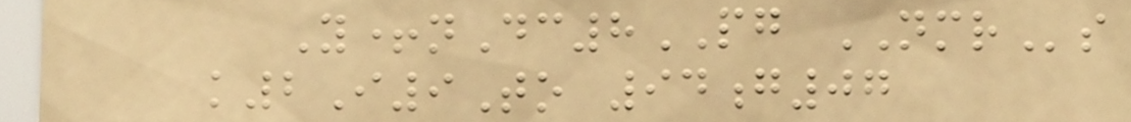Y+nDc8PG NMRs
k2I9To 94g07
